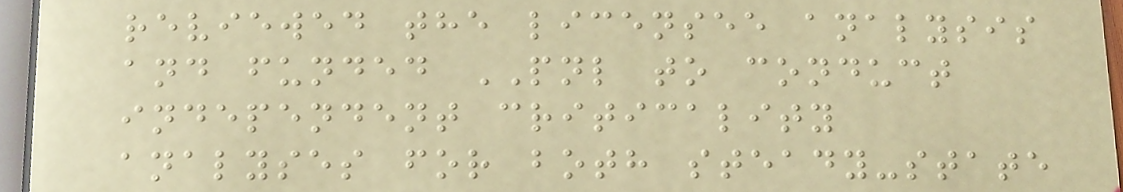reviewed the licensee analysis
and funded PNL to conduct
independent criticality
analyses for both steady-state
